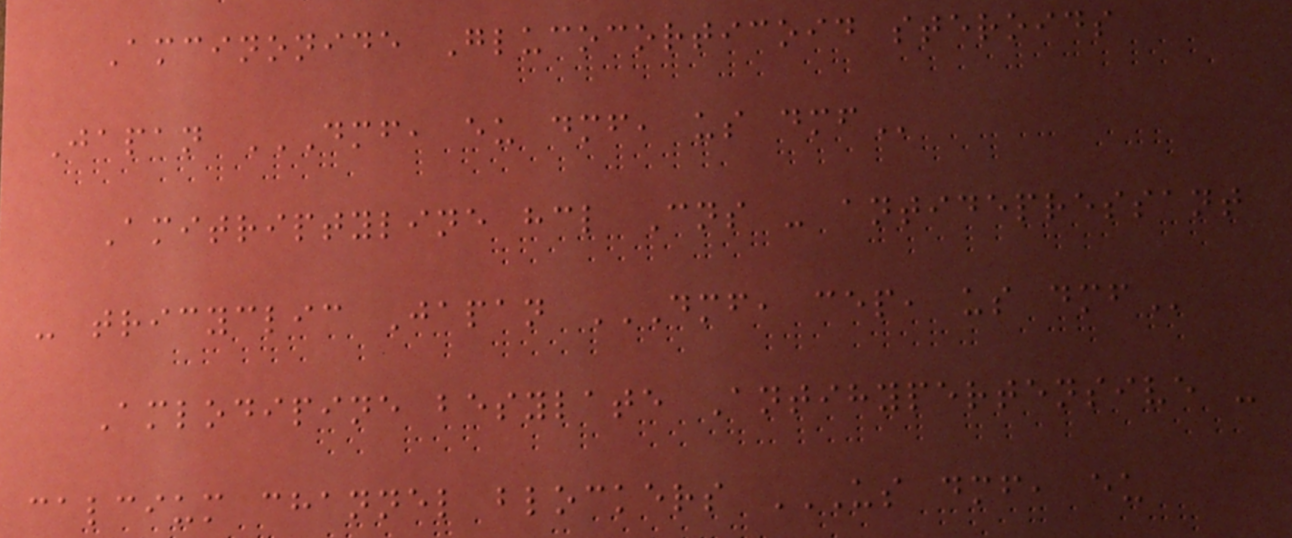Amcinonide Glucocorticoid steroids
Japan DMF, EU DMF, US DMF
Amitriptyline hcl Cns - antidepressant
- tricyclic Japan DMF, CEP, US DMF
Amlodipine besylate Antihypertensive -
calcium channel blockers US DMF, EU
